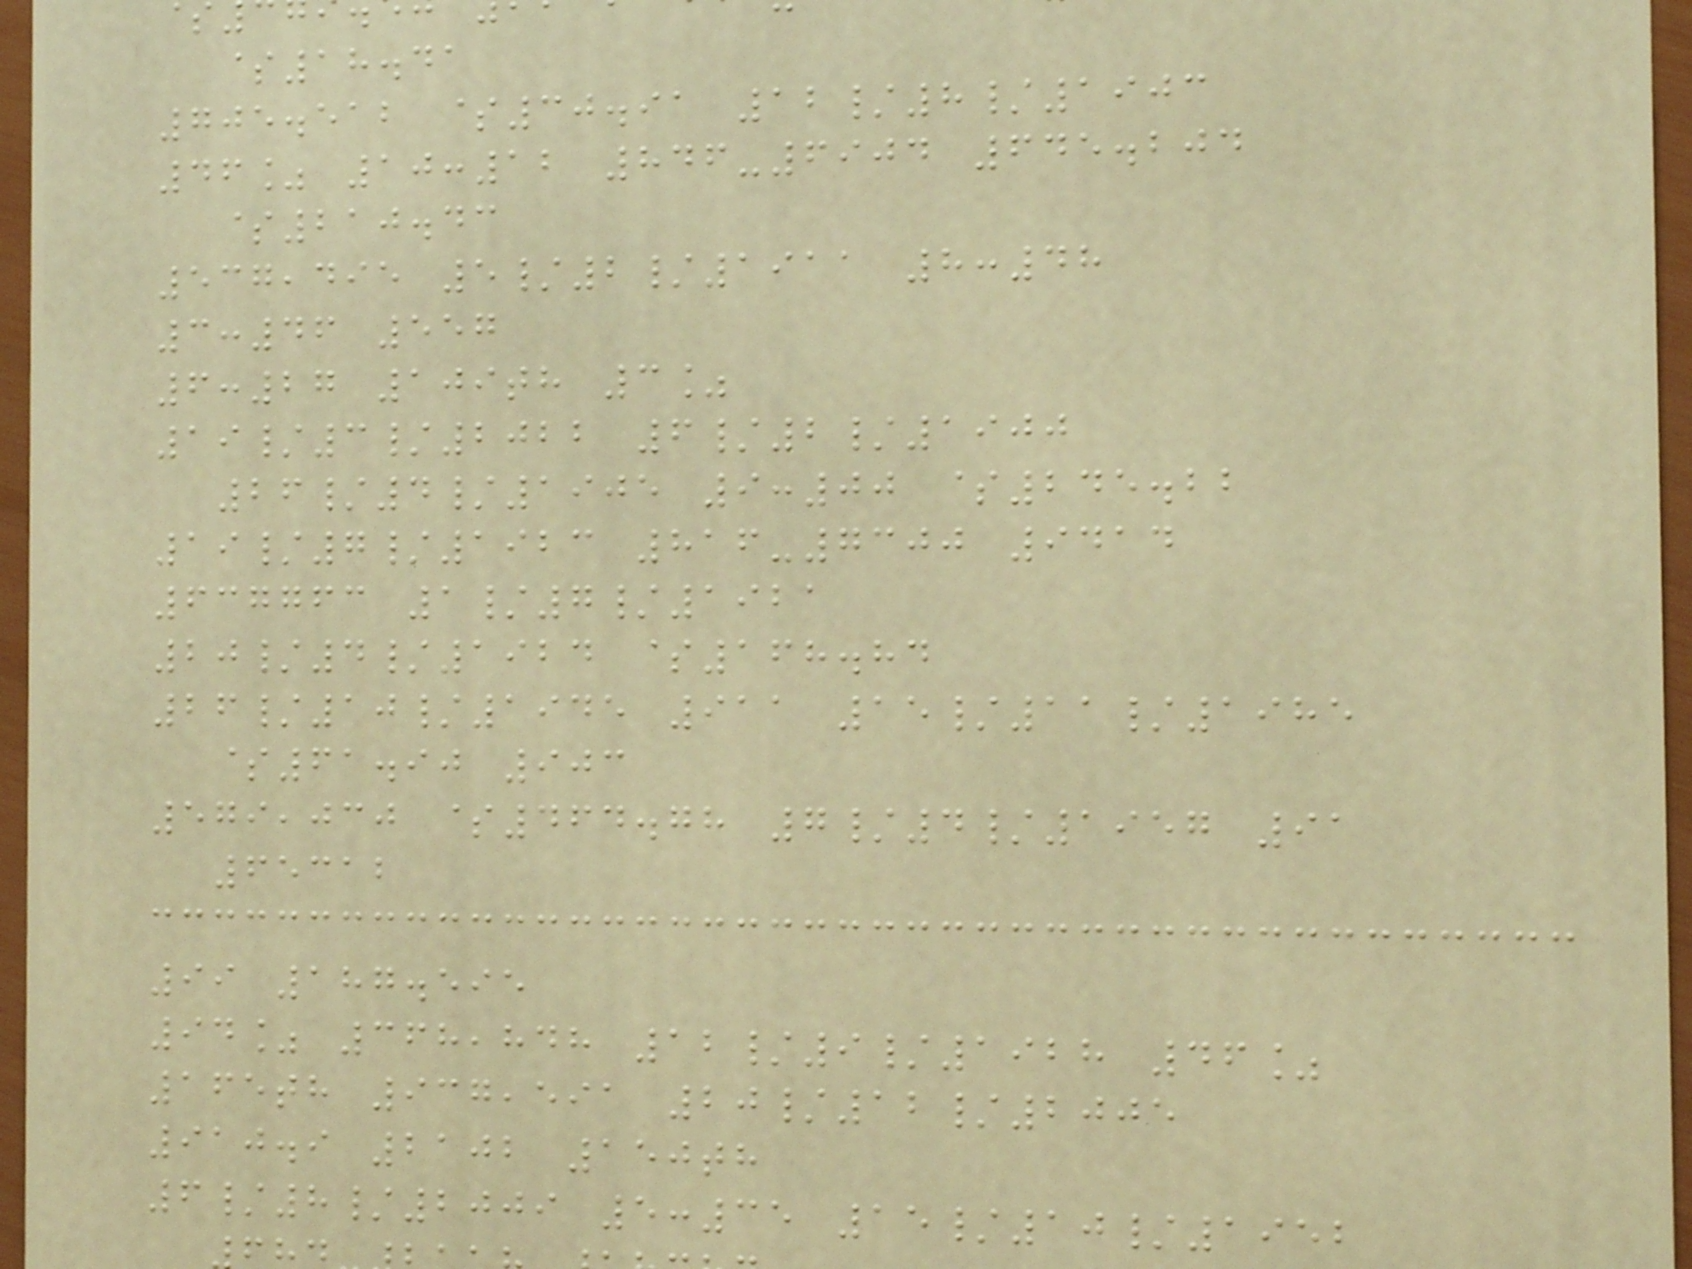$18.41
705.512 $30.91 12/8/1903
46% 10:12 846-6904 645.204
$210.43
537,495 5/2/1911 8:48
3:46 557
6:27 109th 3%
19/3/2022 6/2/1900
26/4/1905 9:00 $245.22
19/7/1923 816-7300 9414
637763 1/7/1921
20/4/1924 $168.84
26/10/1945 911 15/11/1985
$61.90 903
579,030 $464.78 7/4/1957 91
65312
99 187.595
94% 368,848 12/9/1928 46%
165th 937,591 20/12/2005
910.9 2102 150th
6/8/2009 5:35 15/10/1952
